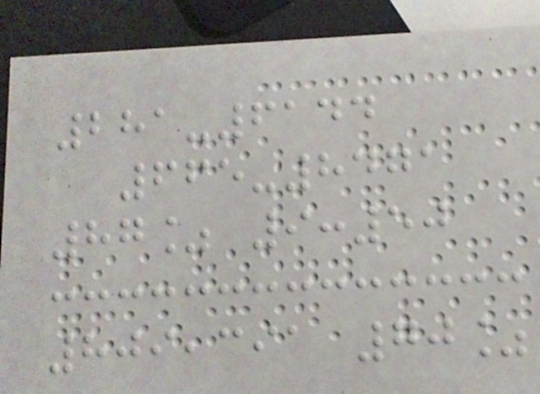281-6144
665-8471
87% 9:50
809,391 70%
